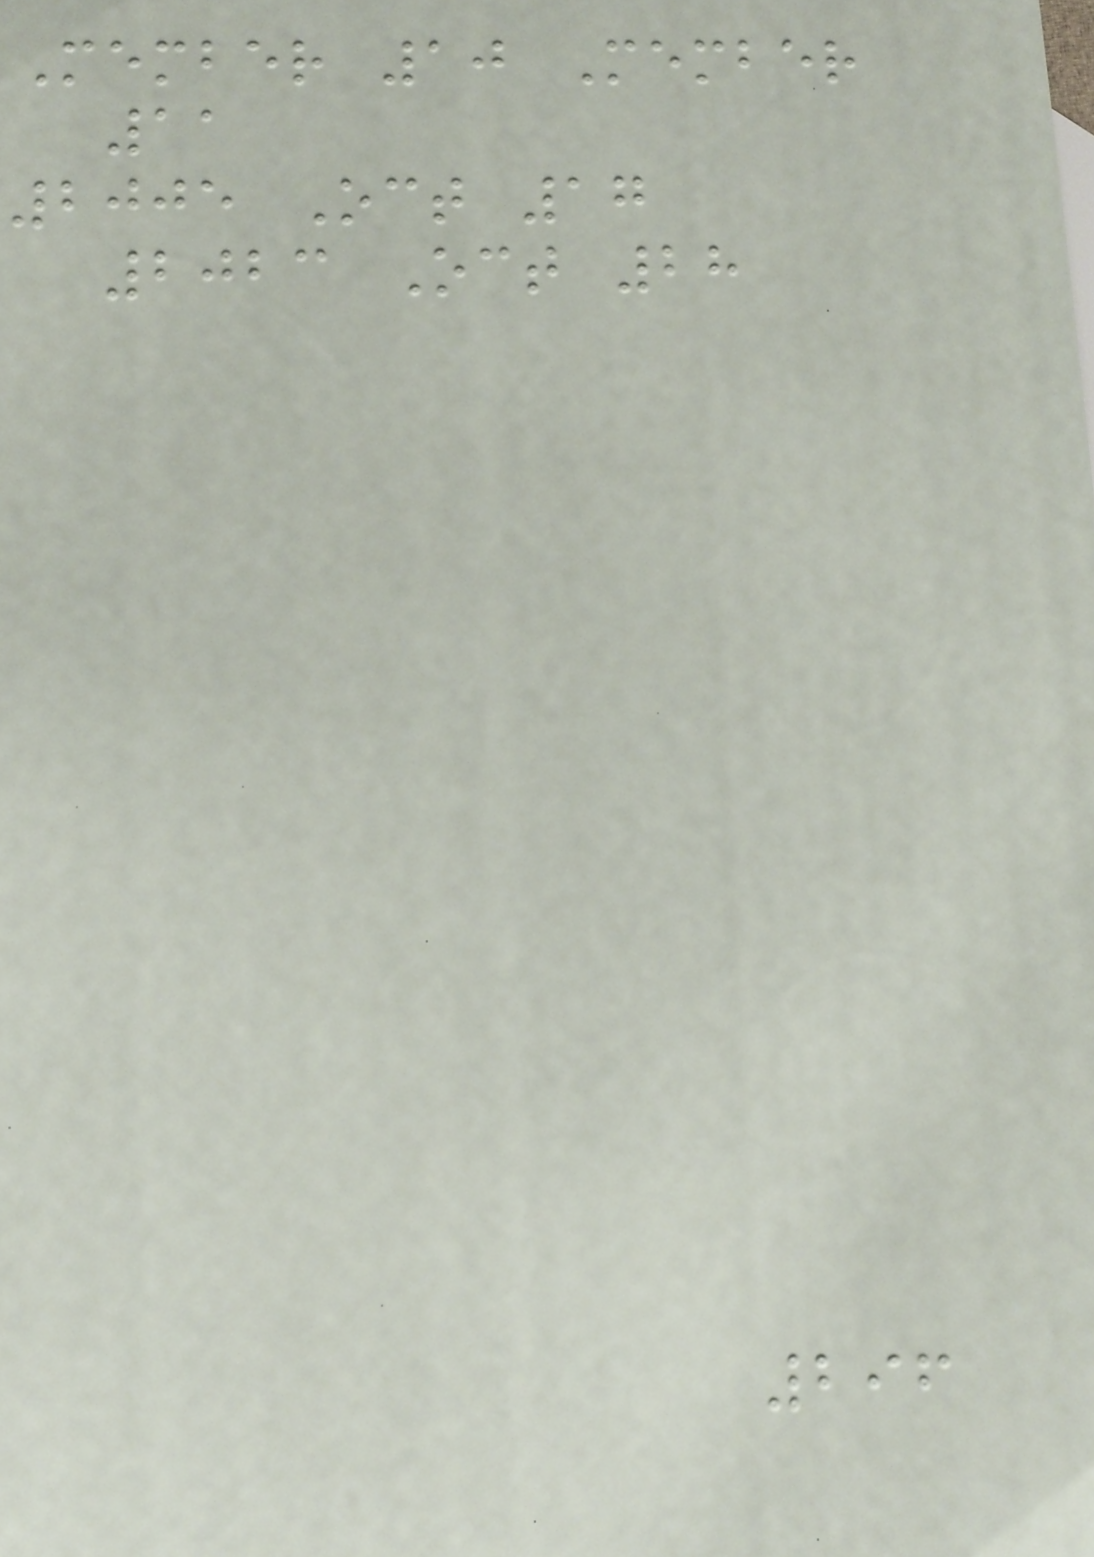Member 10 Member
11
2005 Oct 17
2023 Oct 28
296
